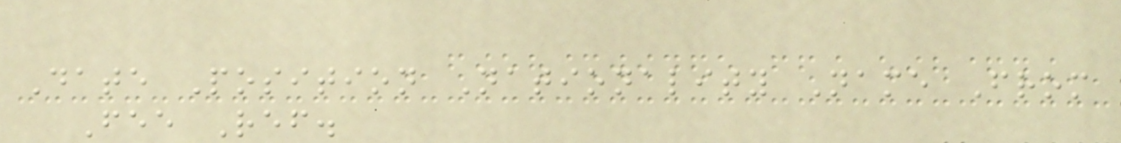Date Position Nationality Name From
Fee Ref.
